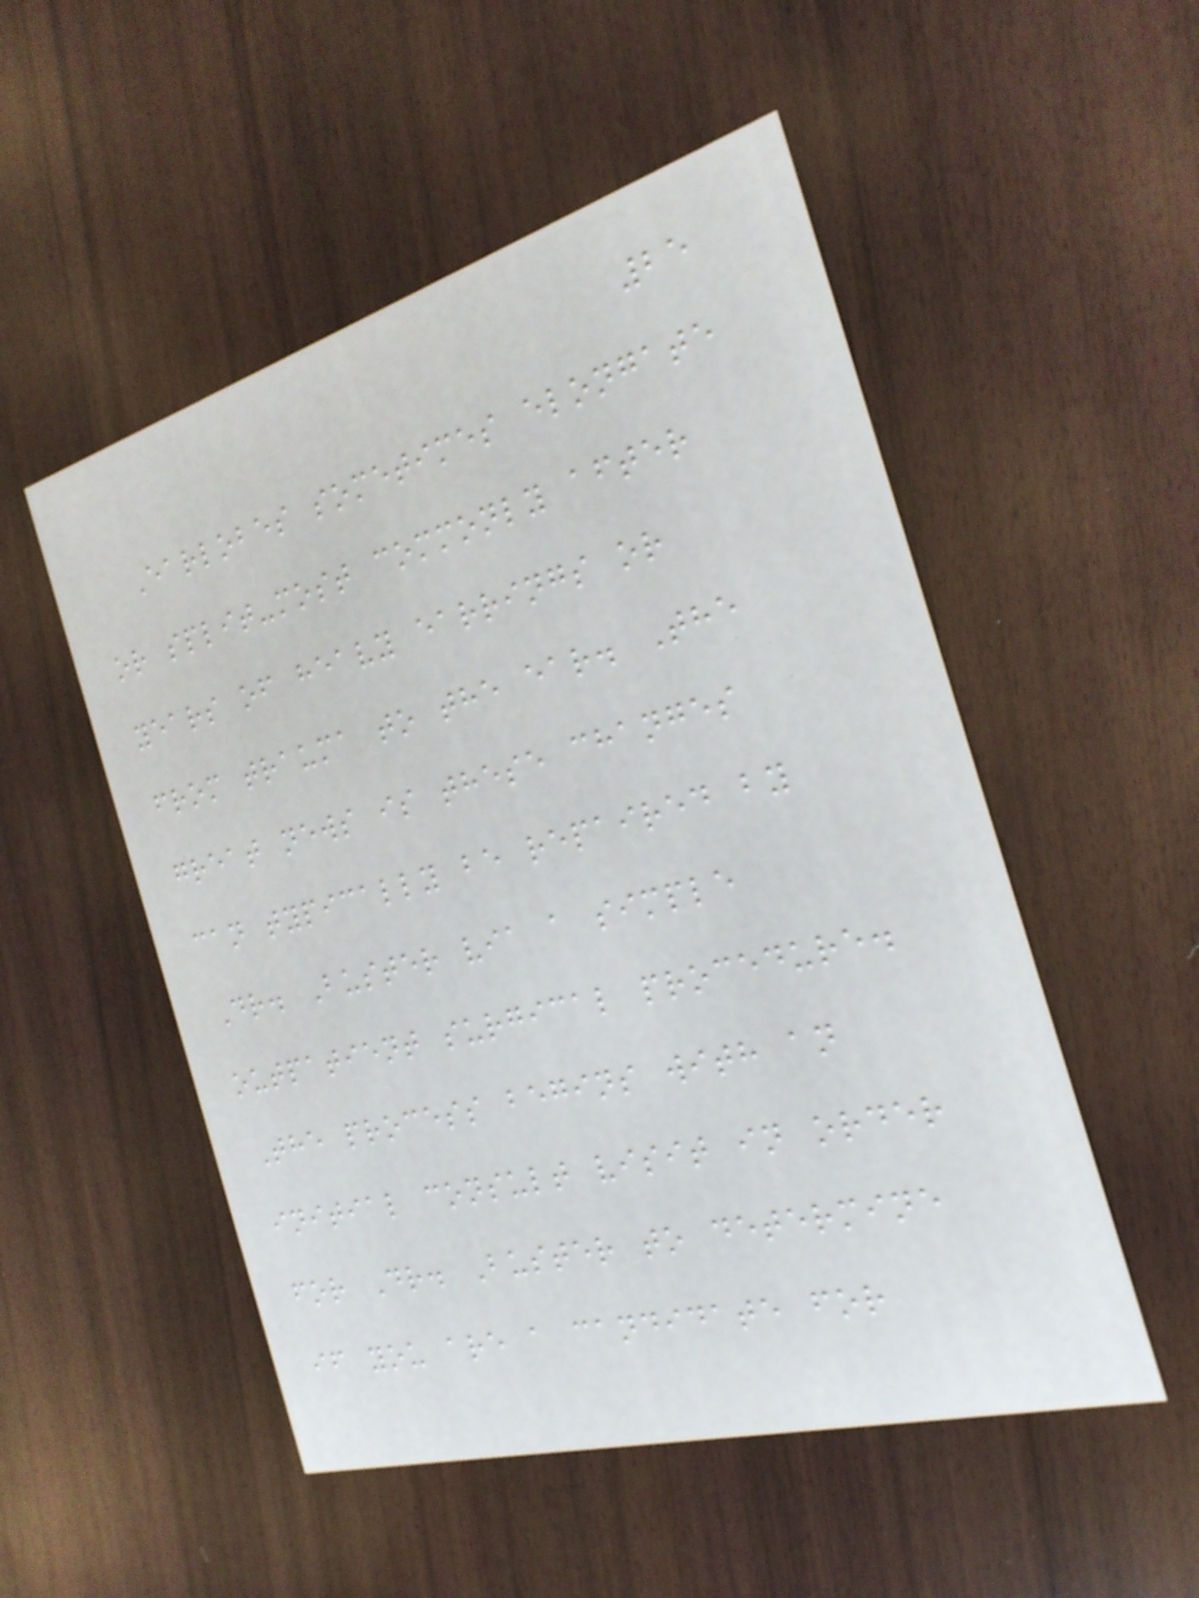25
Earlobes sometimes elongate
or split-most commonly after
years of heavy earrings or
from trauma to the ear. The
great news is these changes
can typically be repaired by
Dr. Buster via a simple
outpatient surgical procedure.
The process begins with an
initial consult visit in order
for Dr. Buster to determine
if you are a candidate for
